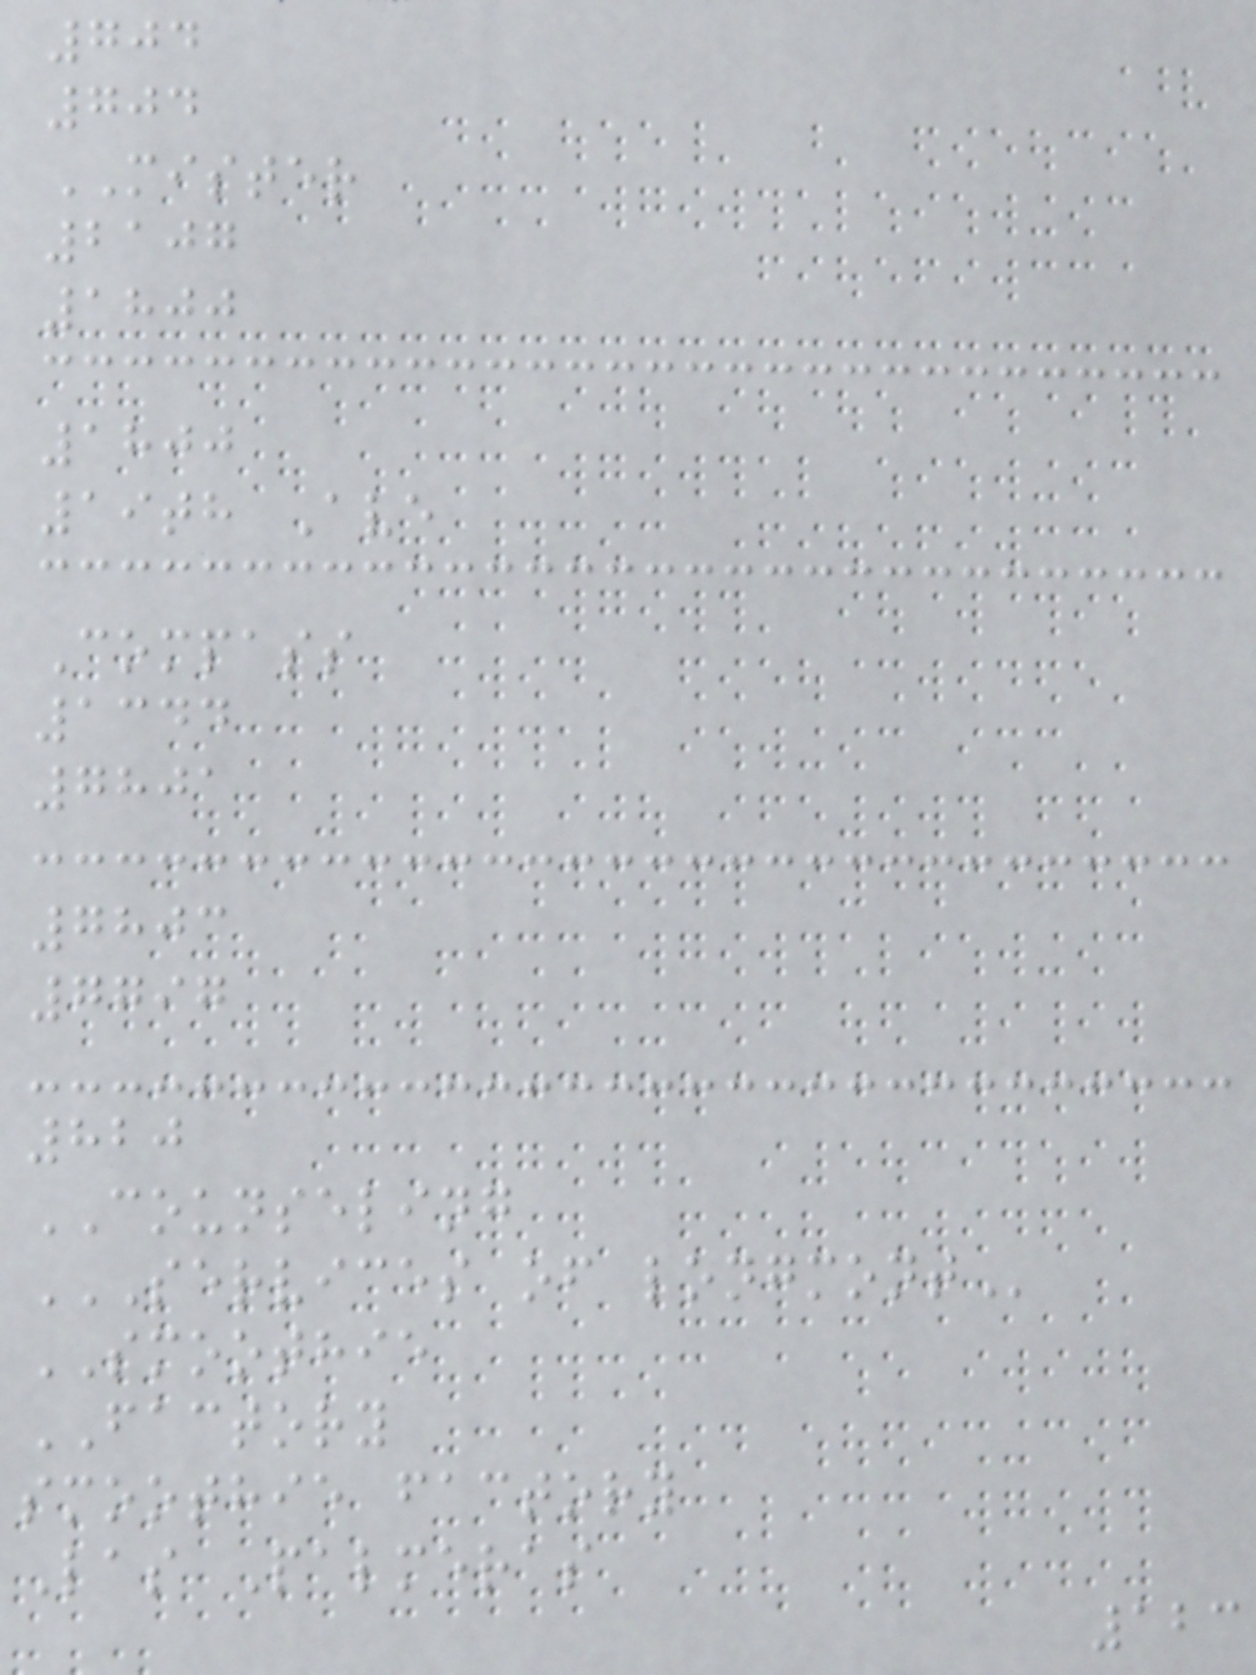704
704
MISTER
2107
1800
1800
19th Ave
Compass
1344
7801
7803
7797
820
COUNSELING
SERVICES OF LONGMONT
SMOOTHIE
FACTORY
smoothie factory
Las Palmeras
123
